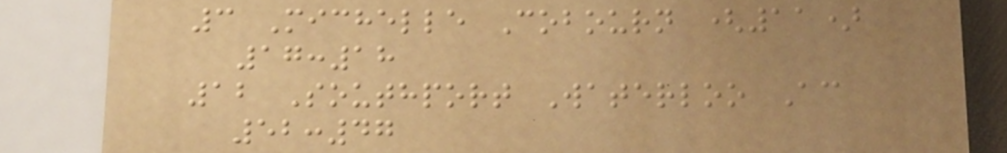3 Michelle Cobourn (11)
17:18
12 Southport Waterloo Ac
52:47
